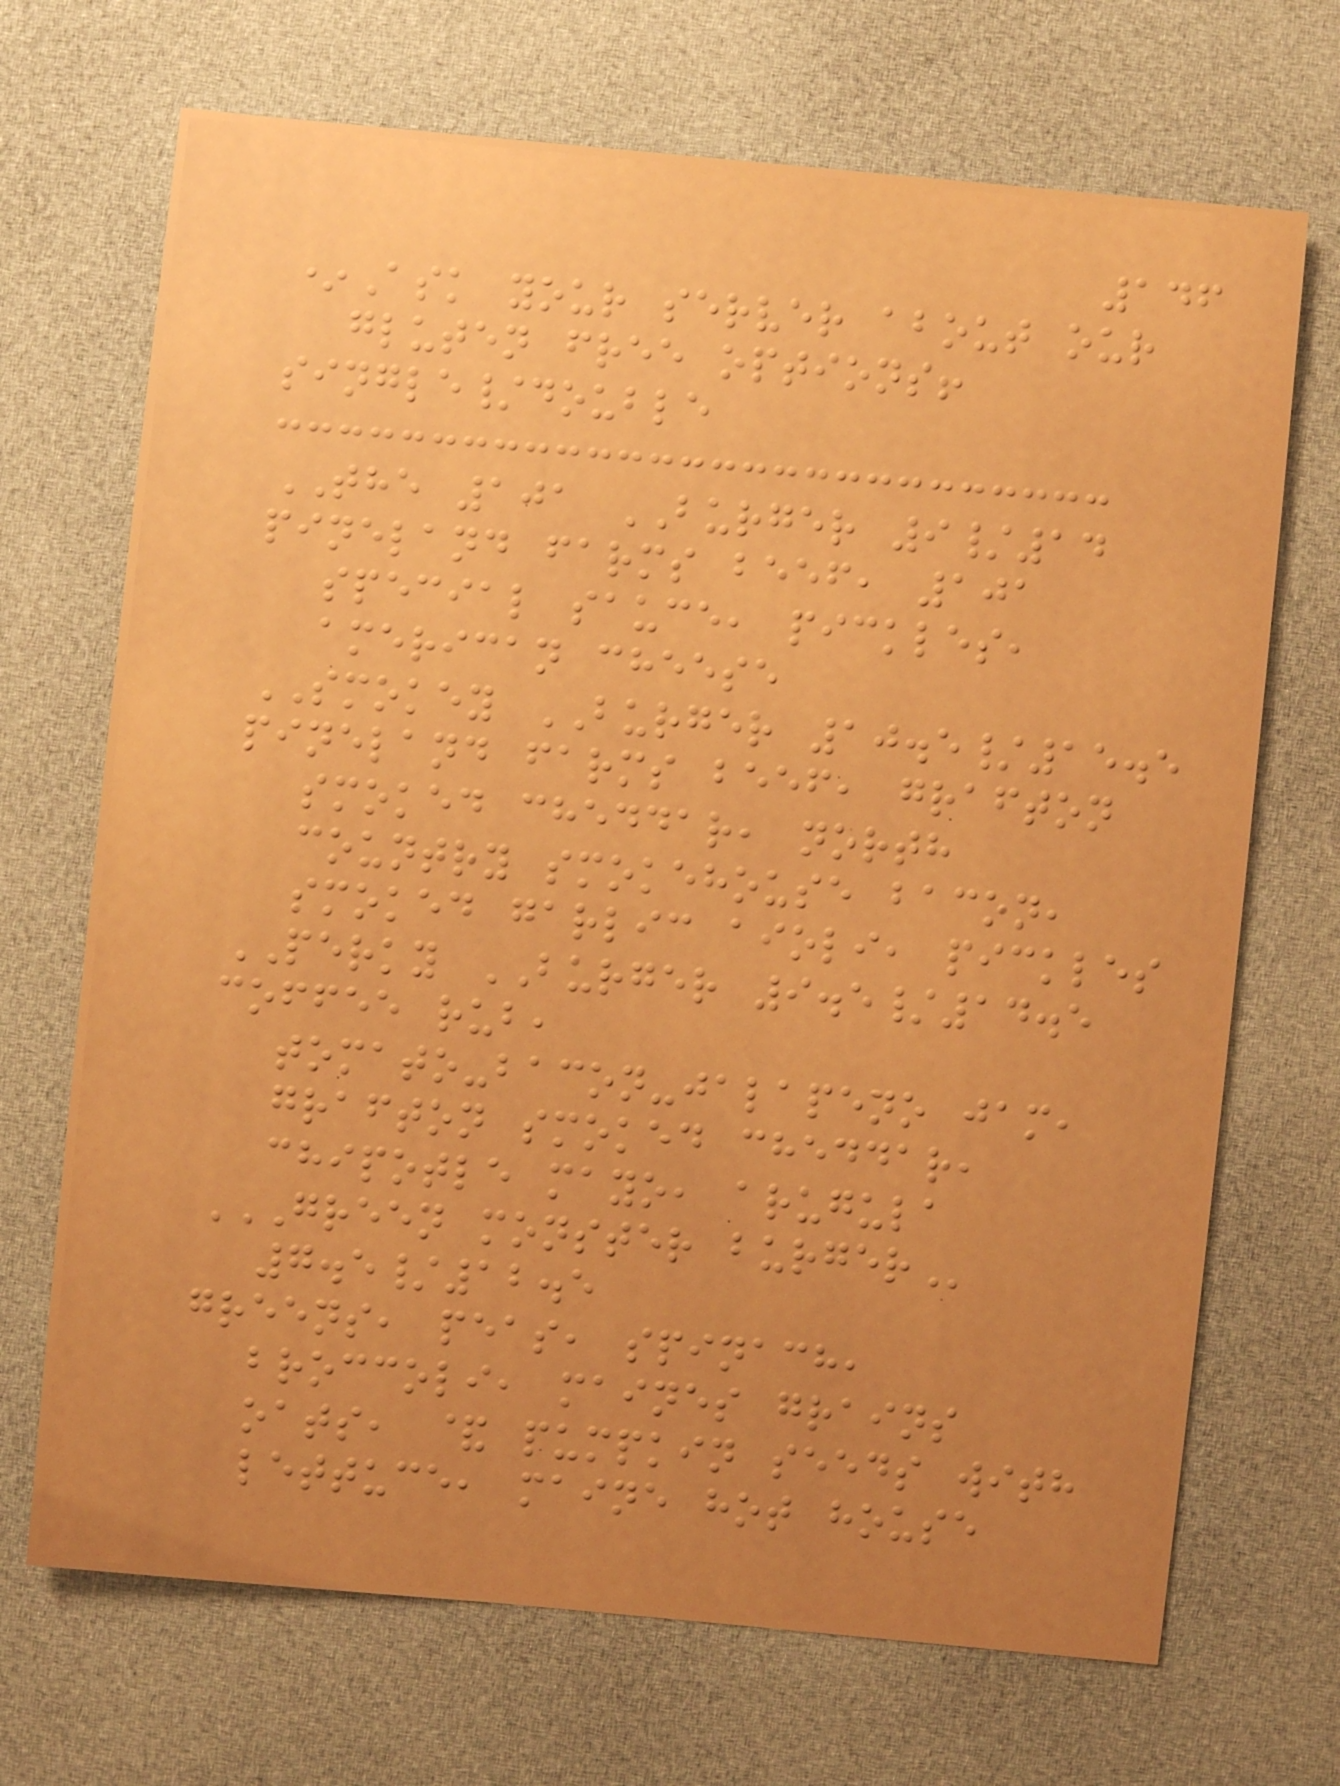146
*Ask your server about our
gluten free options!
single/double
THE 101 BURGER 9/14
pineland farms beef, 101
special sauce, pickles,
american cheese
SMOKEY BURGER 10.5/15.5
pineland farms beef, grafton
smoked cheddar, north
country smokehouse bacon,
smoked garlic aioli, pickles
PERKY BURGER 9.5/14.5
coffee rub,
tomato-bacon-jalapeno jam,
grafton smoked cheddar,
chipotle mayo, arugula
GREEN MONSTER BURGER
7.5/12.5
greens, peas, spinach,
broccoli, maines grains
oats, & pumpkin seeds with
lettuce, maine hot house
